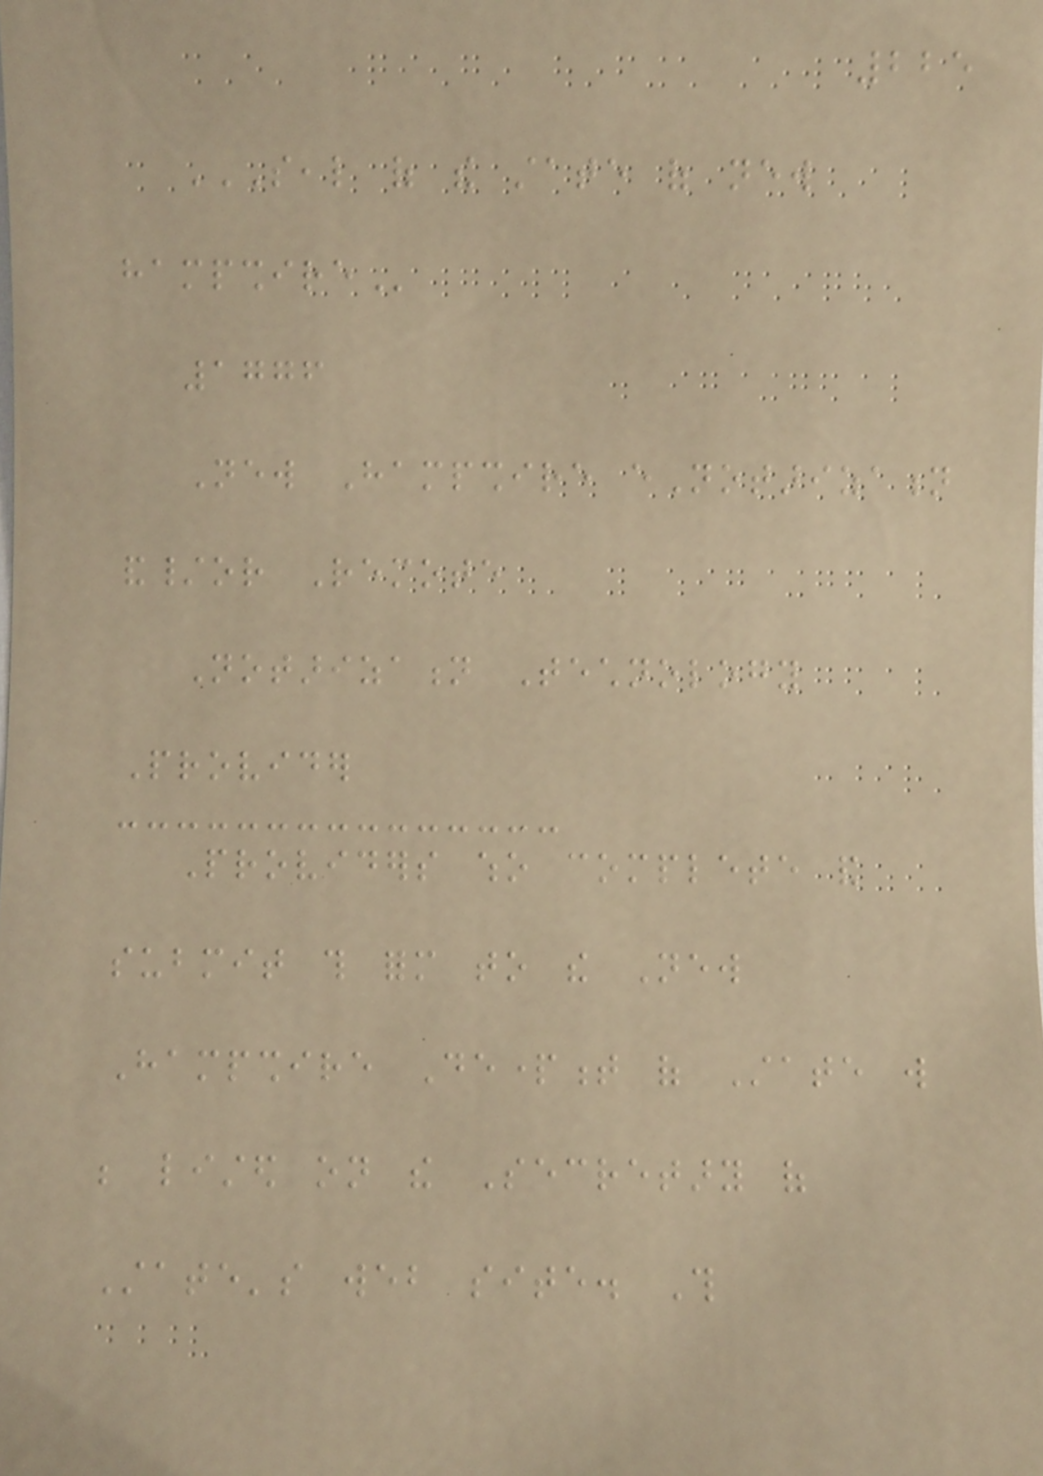225
SEAL OF THE STATE OF NEW
HAMPSHIRE
1776
New Hampshire eNotarization
and/or Remote
Notarization Technology
Provider
Providers who complete and
submit this form to the New
Hampshire Department of State will
be listed on the Secretary of
State's web site. This
